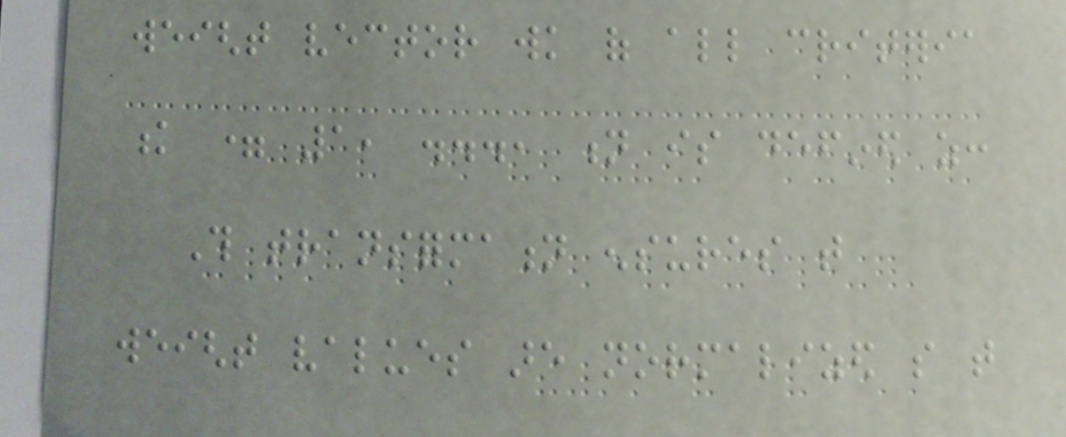weight vector wk of all criteria
k = 1, ..., n is defined as:
This transformation ensures that
weight values are normalized so that
